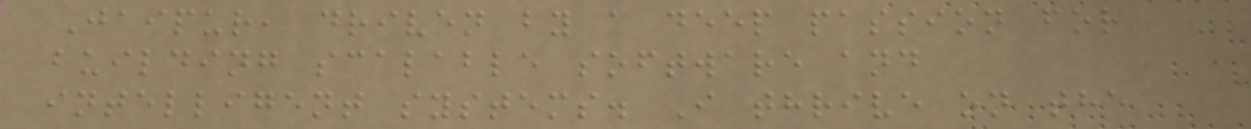Jaipur, driven by a deep passion for
building scalable software and
intelligent systems. I thrive on the
